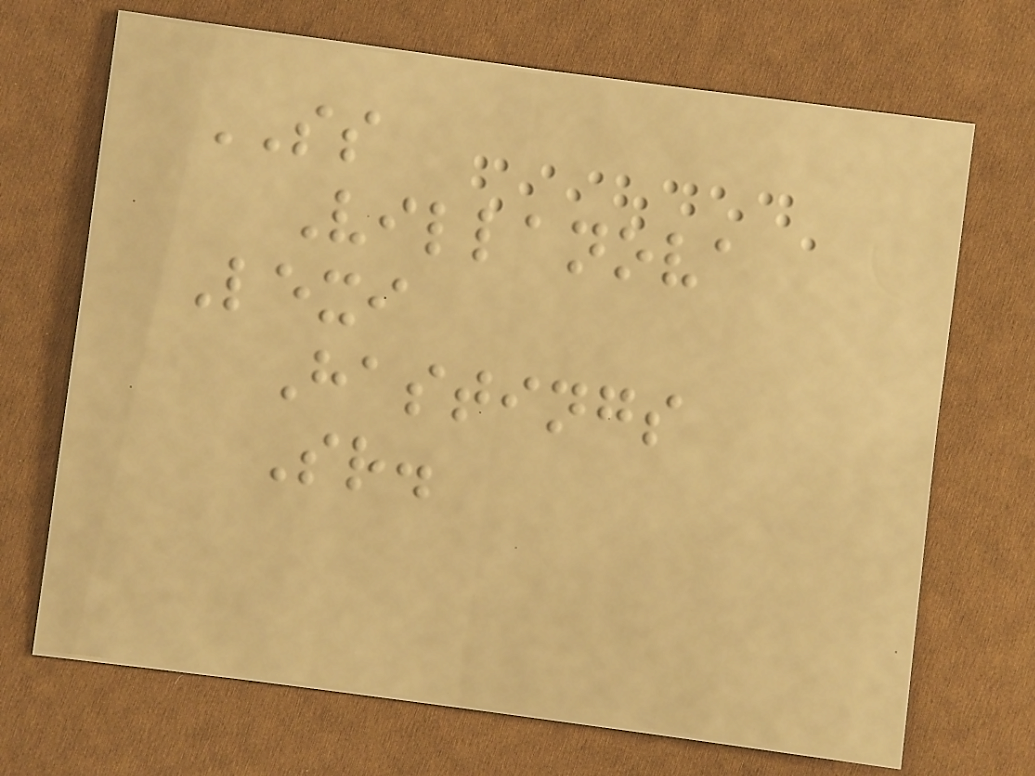SS
Villanova
Lexi
Hastings
Sr.
